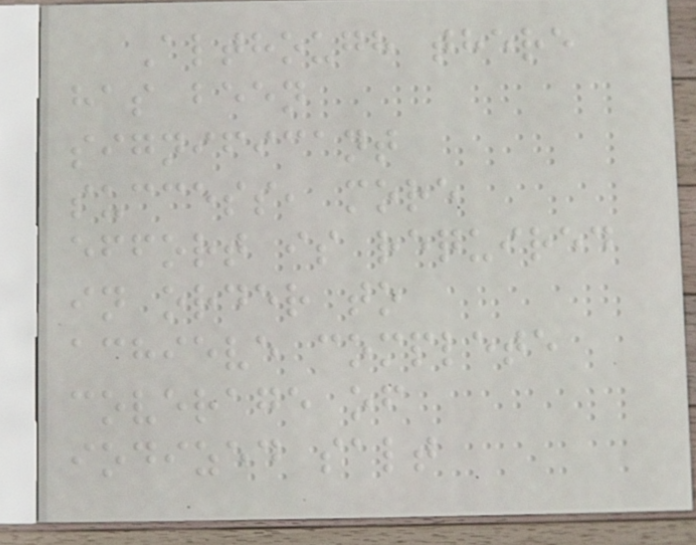Although there
has been
significant
success, more
effort is required
in order to
achieve complete
coverage of
iodized salt
